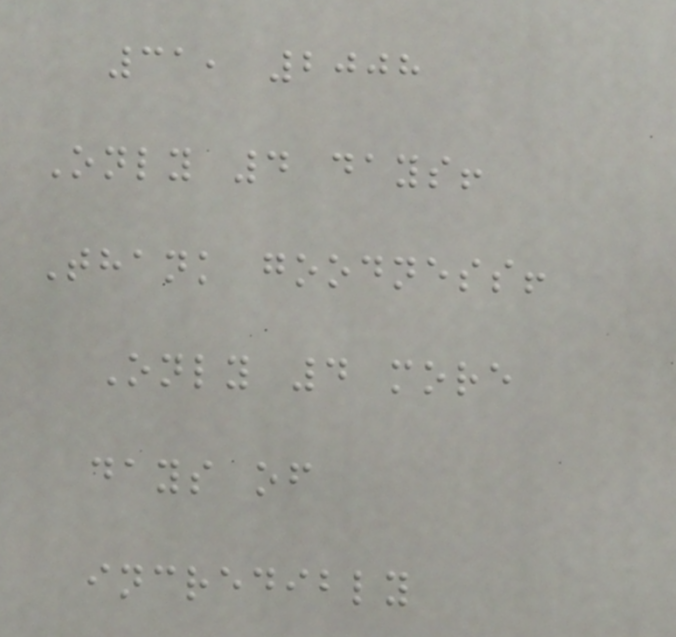31, 2008
Only 4 days!
Thank goodness!
Only 4 more
days of
incredibly
